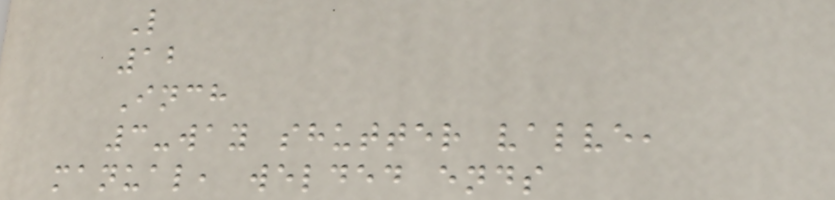L
12
Inch
3-way shutter valve,
manual, welded ends
